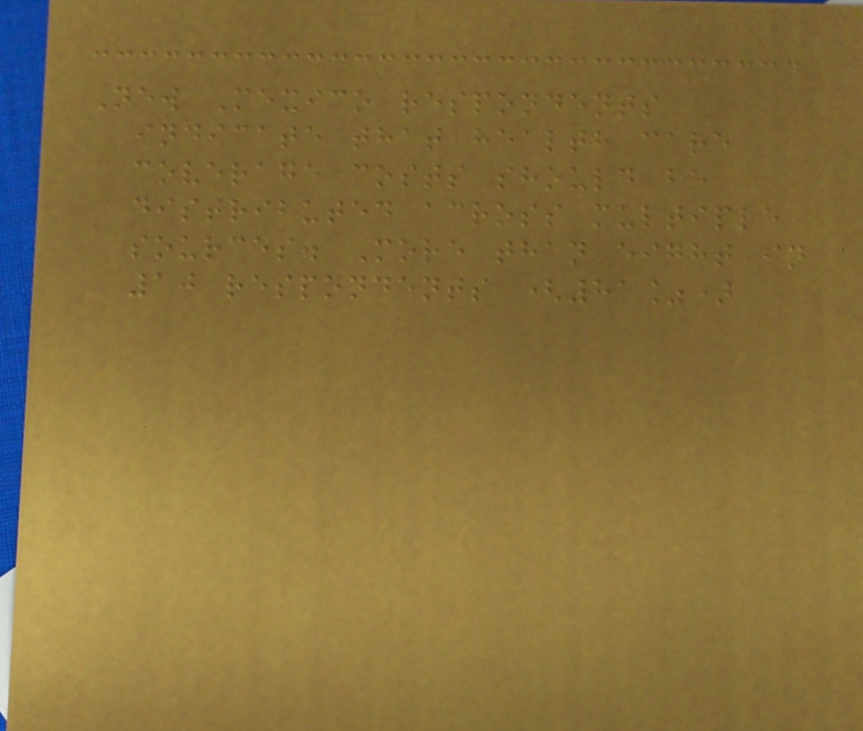New Mexico respondents
indicate that health care
coverage costs should be
distributed across multiple
sources. More than eight in
10 respondents (81%)
